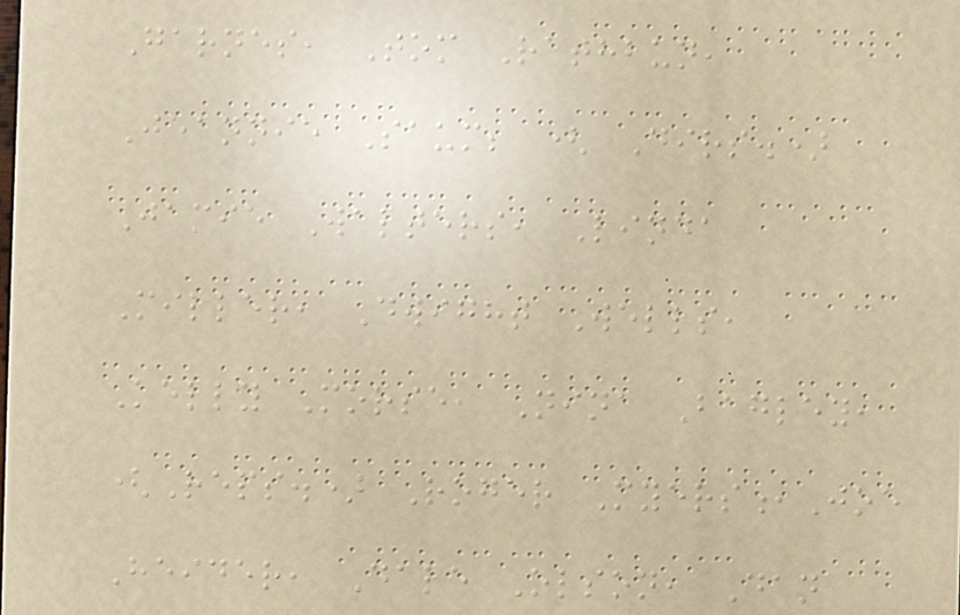Garnes, Tom Rathbun,
Jeannie Saum; ( Dirs.)
Jamie Walters, Linda
Miller, Dwight Wells,
Kelly Morse, Nina Bagley,
(Reps.) Roger Myers,Joe
Heider, Dale Olson, Dan
